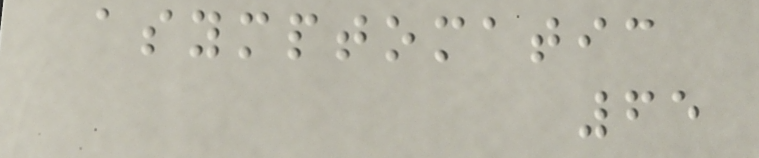asymptomatic
65
